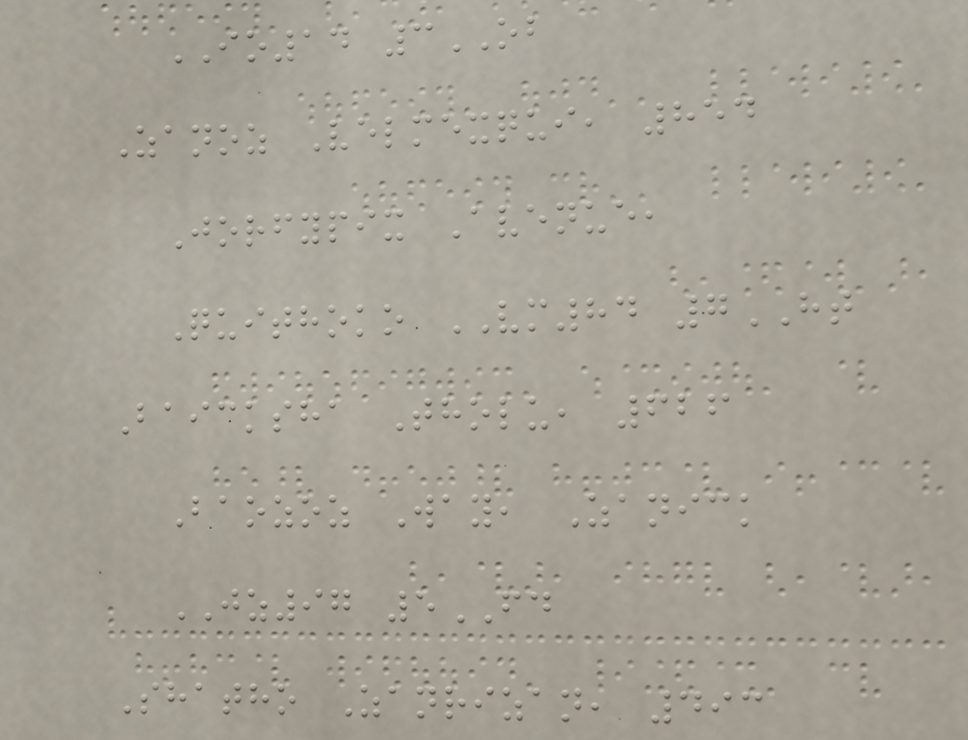IO14 3OB
Zanoz Velmexqui, 854
Jorfypix Avenue,
Quithoko VM84 7HT
Baicksha Tholu, 626
Baozoz Way, Zanick
JZ97 5FD
Shatho Zanrizan, 493
